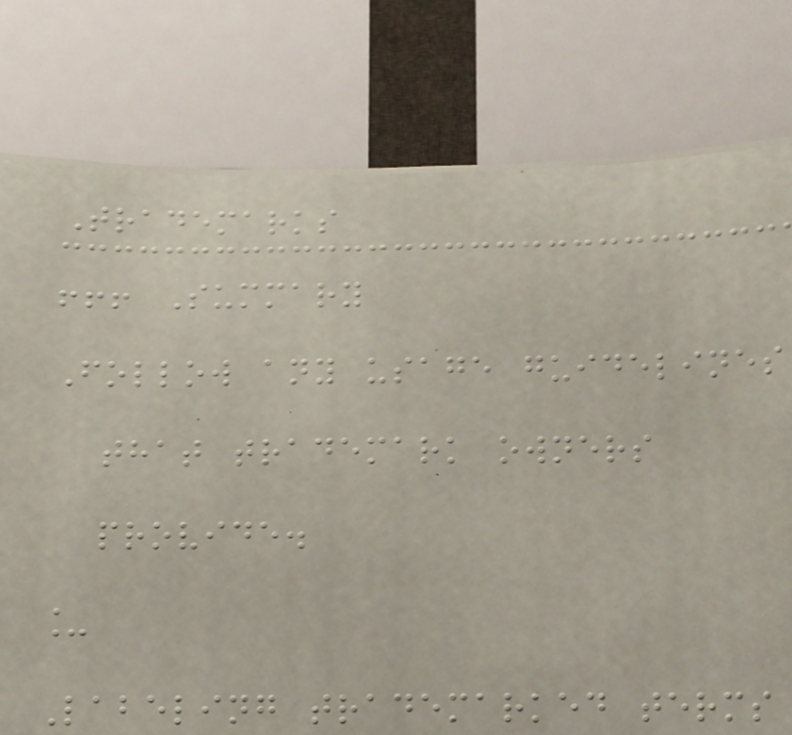Trademarks
!!! Summary
Follow any usage guidelines
that trademark owners
provide.
_
Labeling trademarked terms
